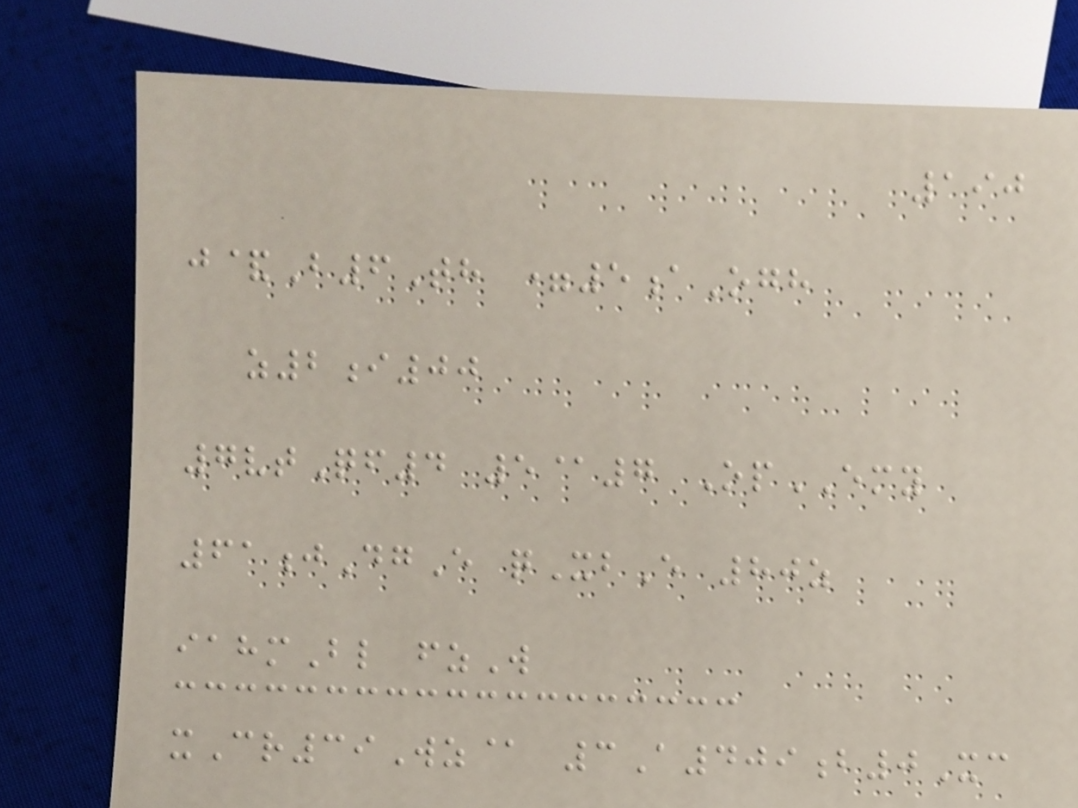190
j&B6Th =5aOgh
z2i00
7vtQf4 5@7 OpEMY
61jDgE qXbE 80z
iahmBl fzW
xCr39Wz@ 3A409b0Xc
